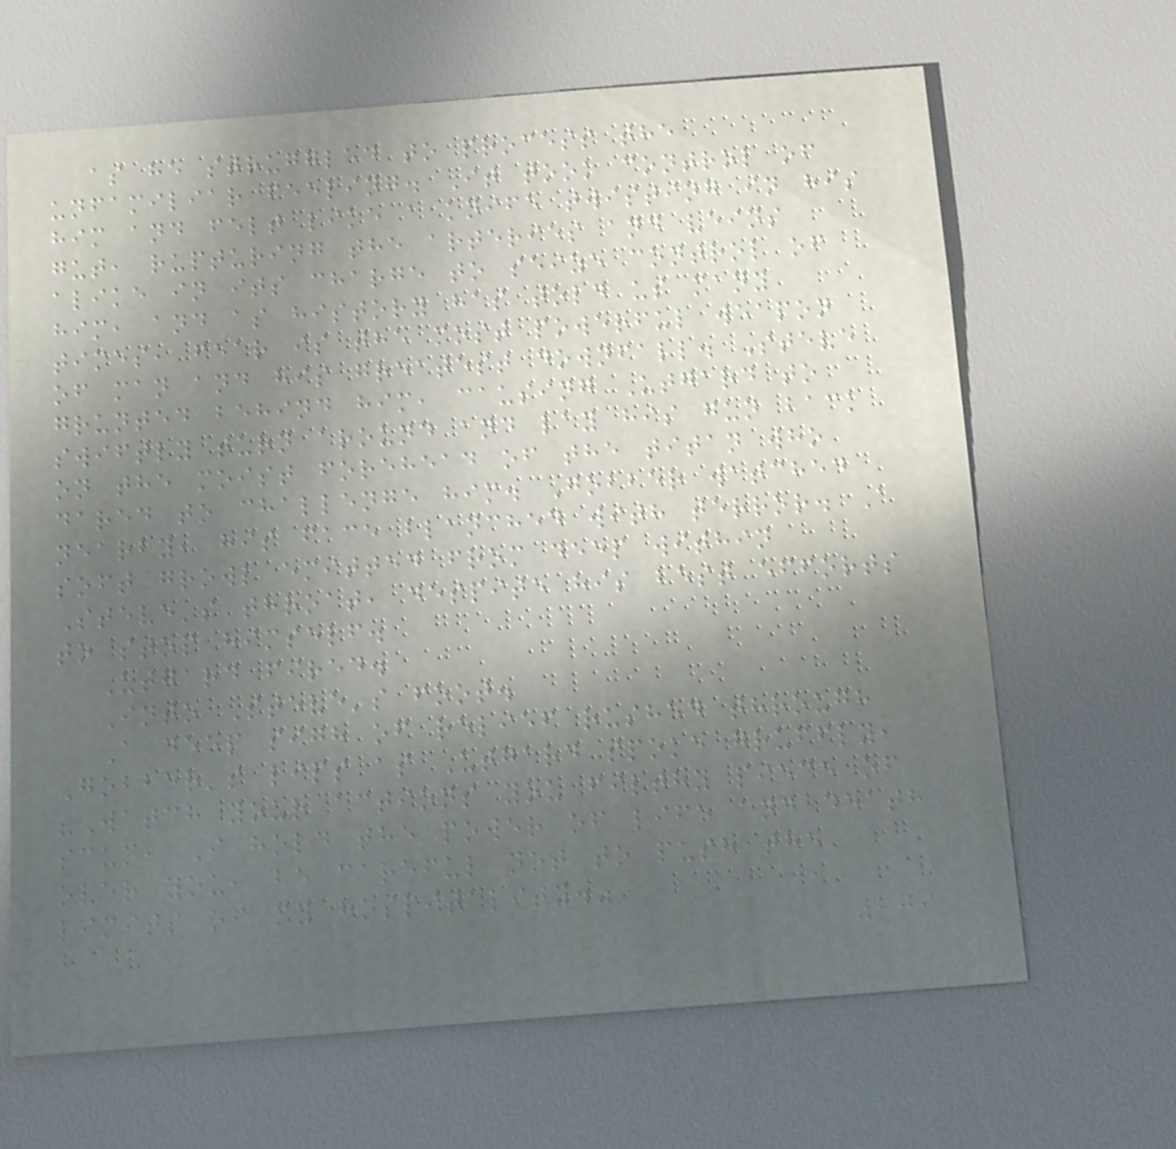as he struggled to process the
unfamiliar feeling. It took control of
him and felt like a knife twisting in his
gut, rupturing the arteries and veins
alike in its charge to seize control of
him, and as history has told us many
times, fear is the most powerful weapon
of man and his greatest downfall. Steve
grunted behind him, causing Utgard to
swiftly turn around and lay his gun back
on the moist forehead of the titan who
dared to challenge him. Gobber watched
nearby, his face blanched with terror. A
soft growl emitted from deep within
Steve's throat, despite his best efforts
to stop himself.
Utgard fired.
Into Steve's foot.
A deep sigh of relief rushed through
Gobber's lips as Utgard spoke gruffly,
"Watch your actions you filthy piece of
scum, I hold the power of life and death
over you, be careful not to push the
limits of my hospitality."
209
